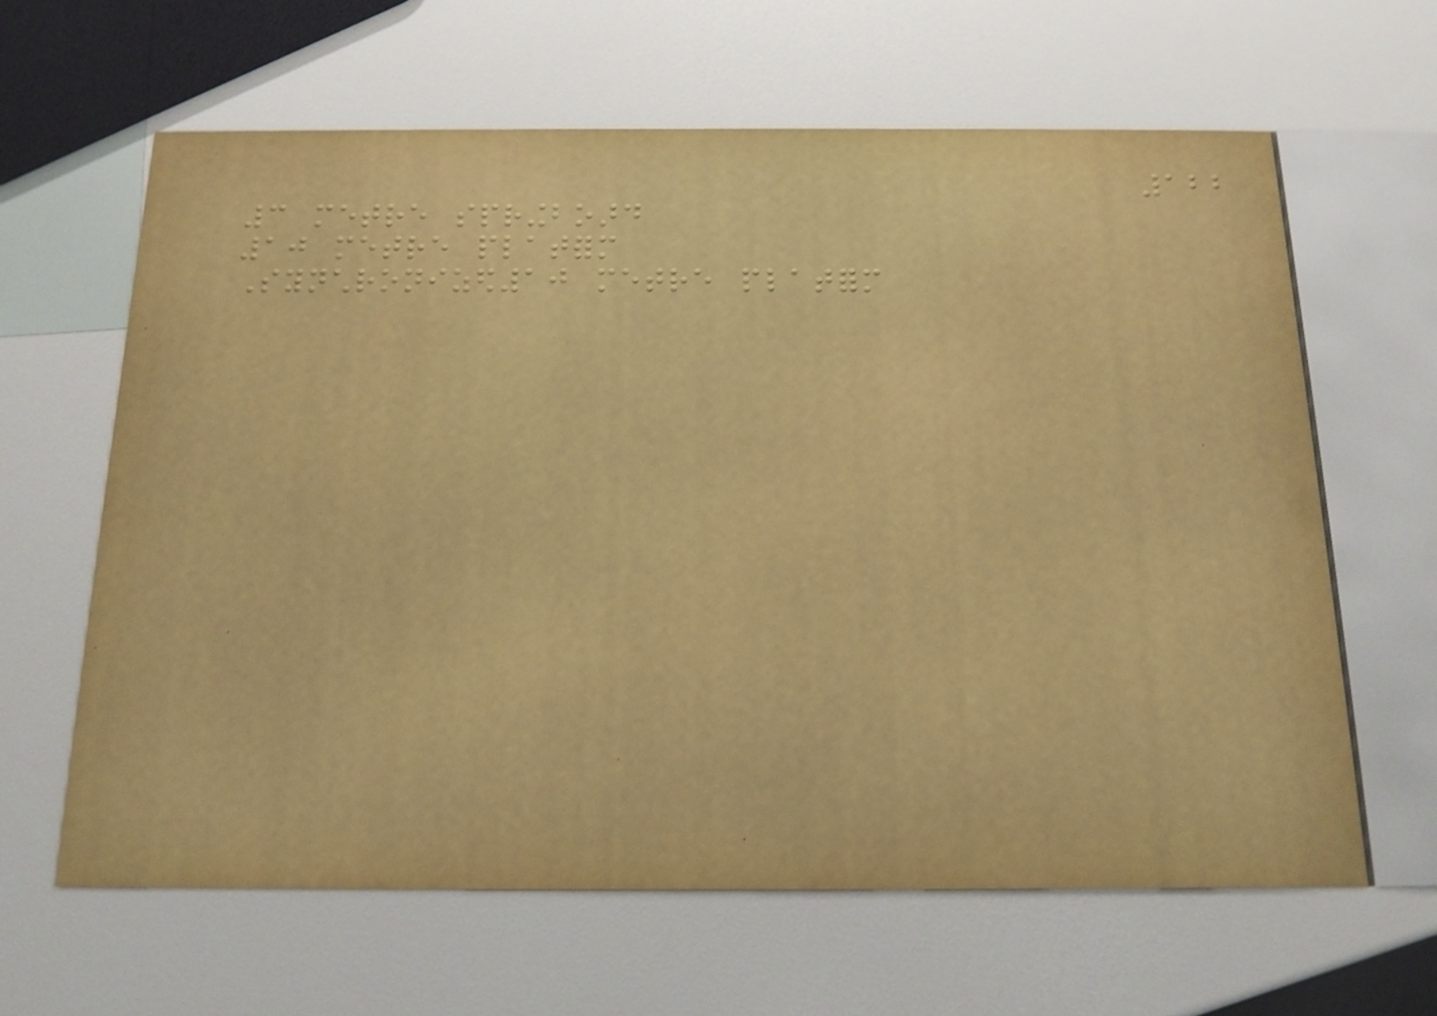122
3 metre springboard
10 metre platform
Synchronized10 metre platform
